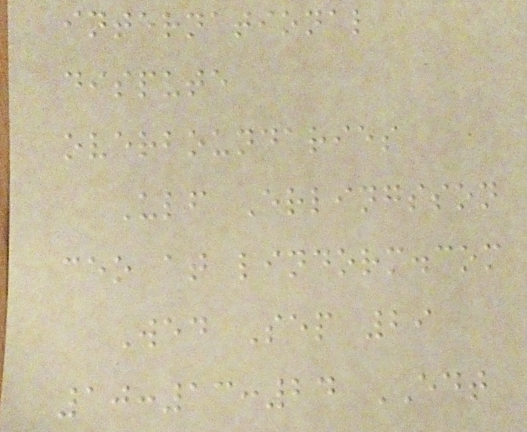international
dispute
overboundaries
Ulf Erlingsson
ceo at lindorm.com
Wed Sep 29
10:13:24 EDT
